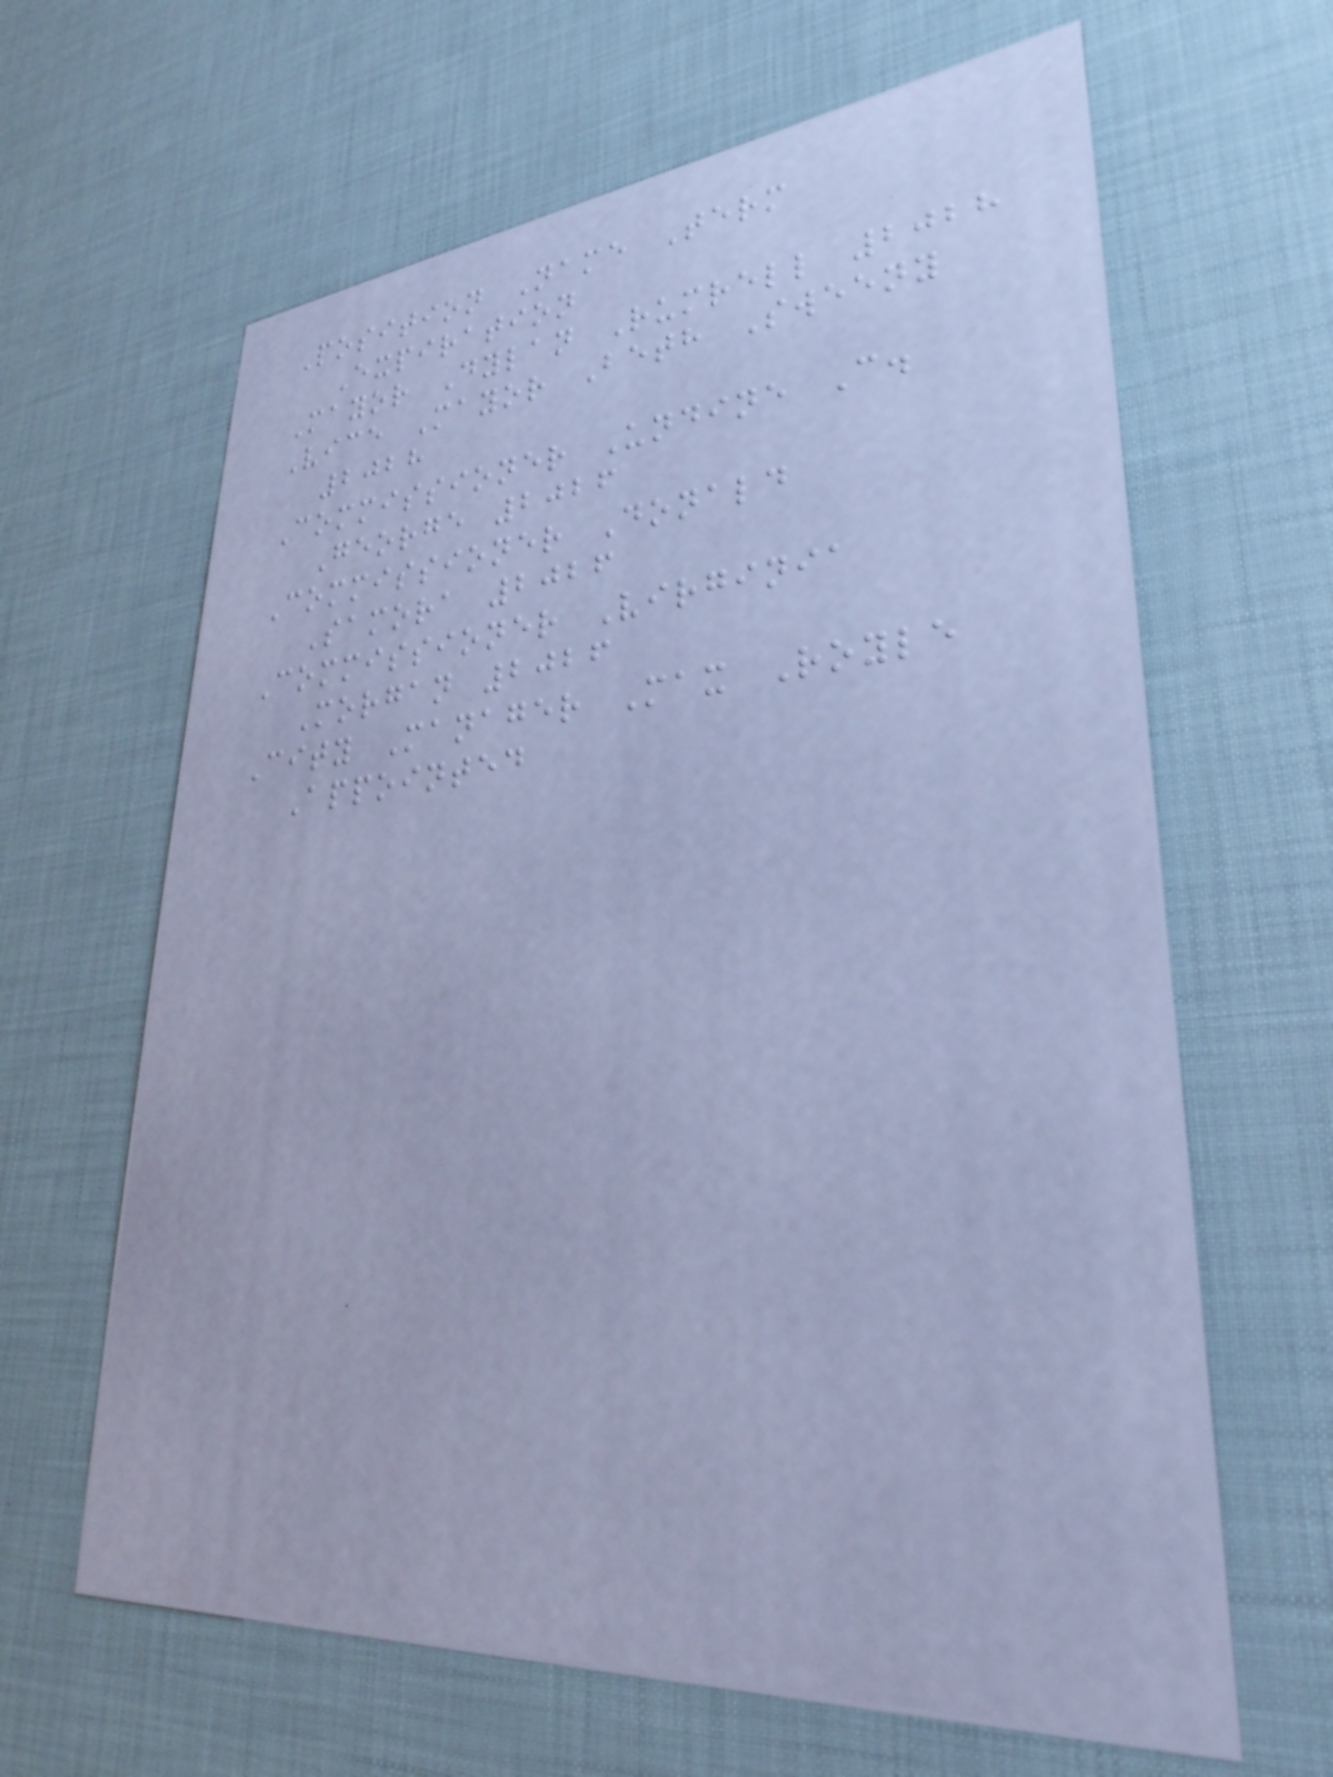Position Name Term
Expiration
Mayor Dylan Rumrell 2028
Vice Mayor Beth Sweeny
2028
Commissioner Undine C.
George 2026
Commissioner Donald
Samora 2026
Commissioner Virginia
Morgan 2026
City Manager Max Royle
Appointed
